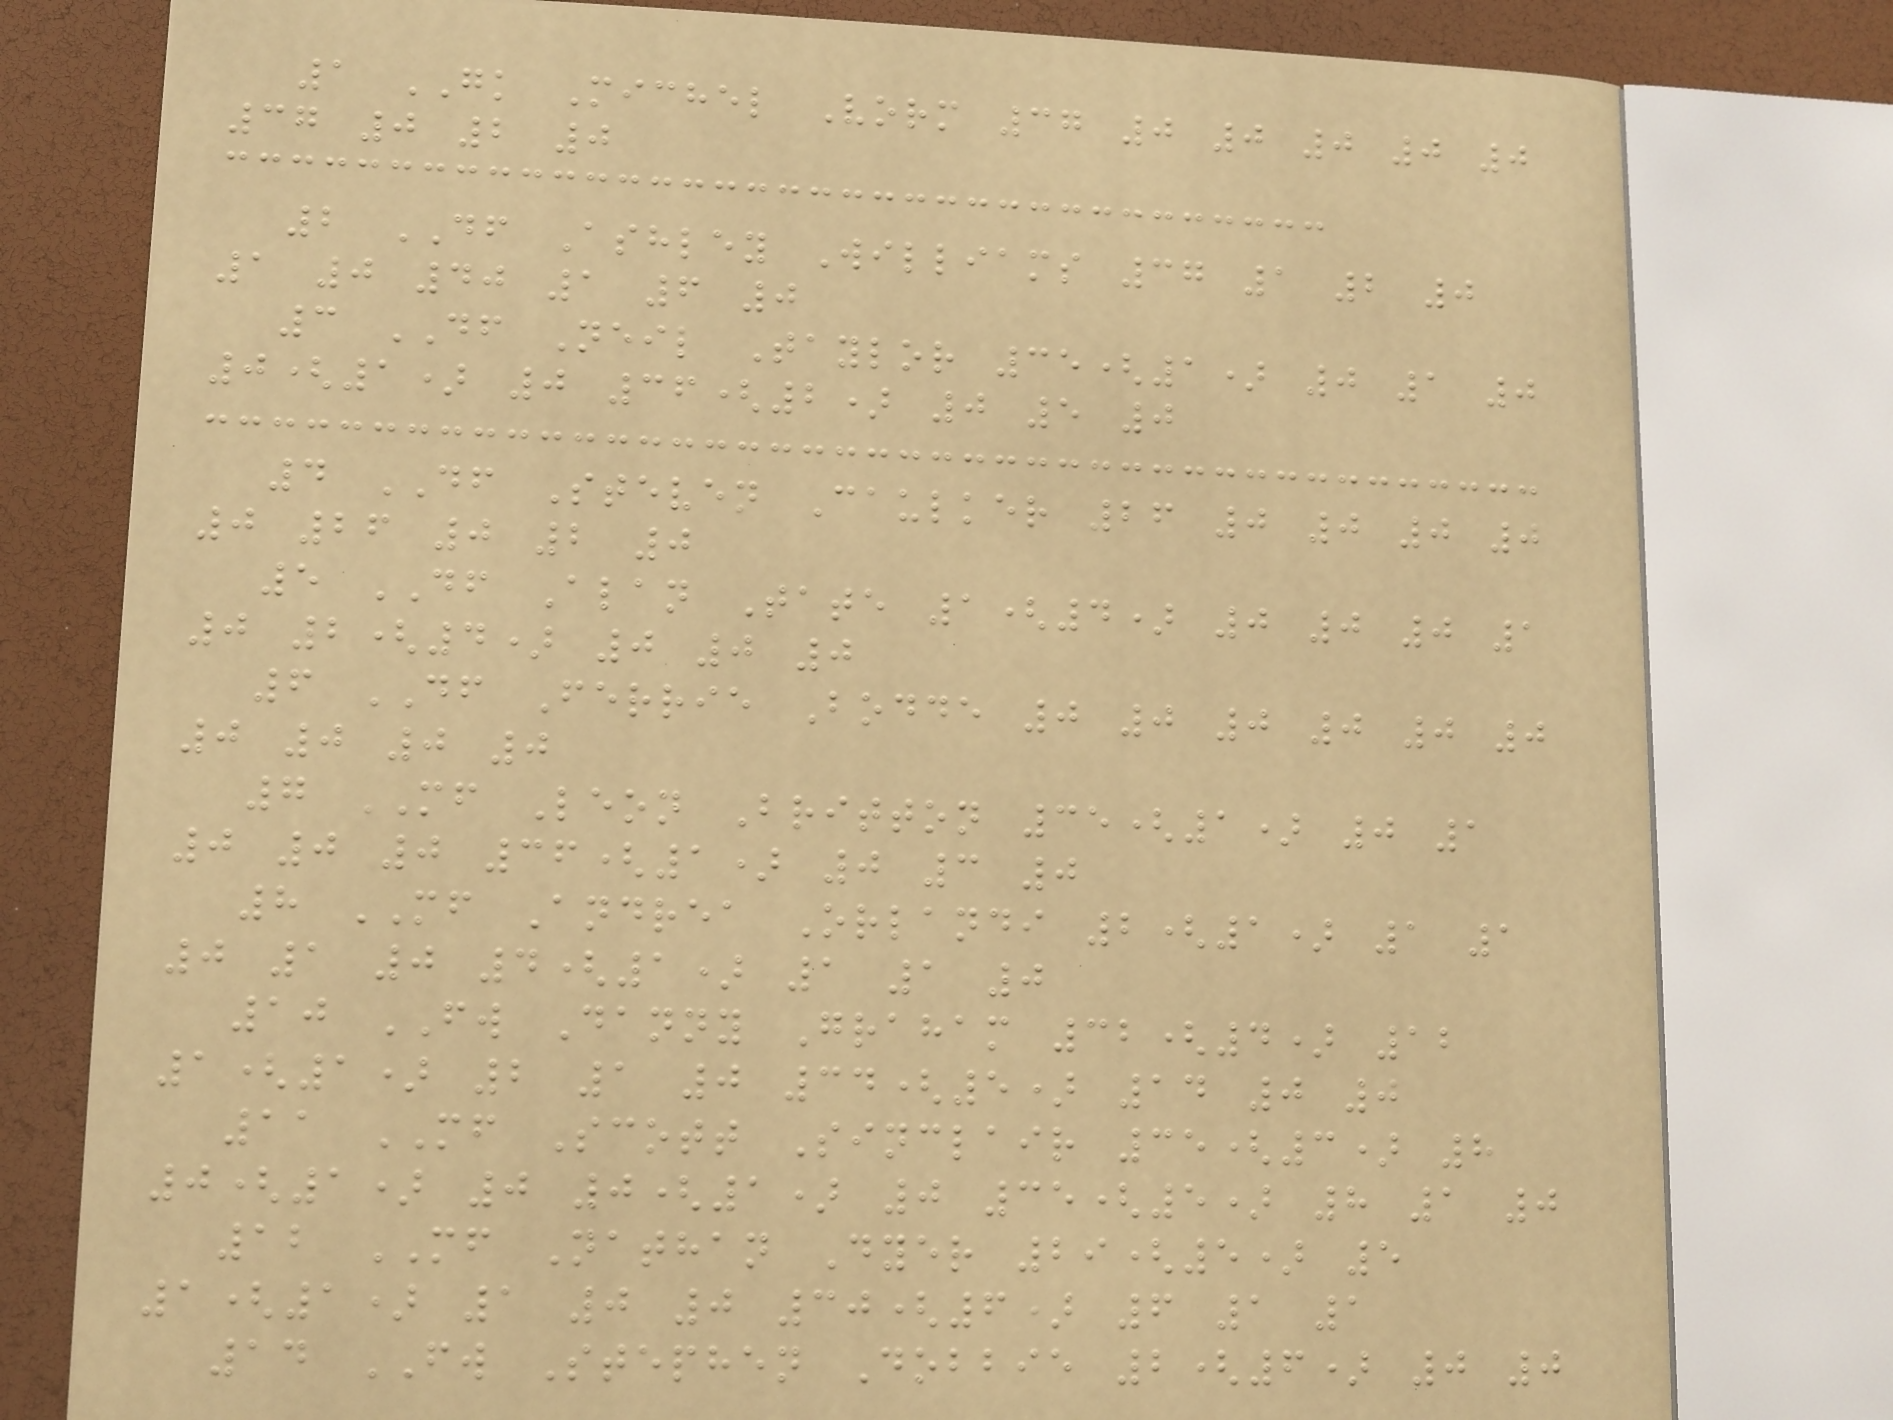1 GK Michel Vorm 37 0 0 0 0 0
37 0 2 0
2 DF Ashley Williams 37 1 2 0
1 0 40 1 6 0
3 DF Neil Taylor 35(1) 0 1 0
0(1) 0 36(2) 0 5 0
4 DF Steven Caulker 26 0 0 0 0
0 26 0 2 0
5 DF Alan Tate 1(4) 0 0 0 1
0 2(4) 0 0 0
6 DF Ferrie Bodde 0 0 0 0 0 0
0 0 0 0
7 MF Leon Britton 35(1) 0 1
0 0 0 36(1) 0 3 0
8 MF Andrea Orlandi 2(1) 1 1
0 1 0 4(1) 1 1 0
10 FW Danny Graham 32(4) 12
1(1) 2 1 0 34(5) 14 0 0
11 MF Scott Sinclair 35(3) 8
0(1) 0 0(1) 0 35(5) 8 1 0
12 MF Nathan Dyer 29(5) 5
1(1) 1 0 0 30(6) 6 1 1
14 FW Stephen Dobbie 2(6) 0 0
